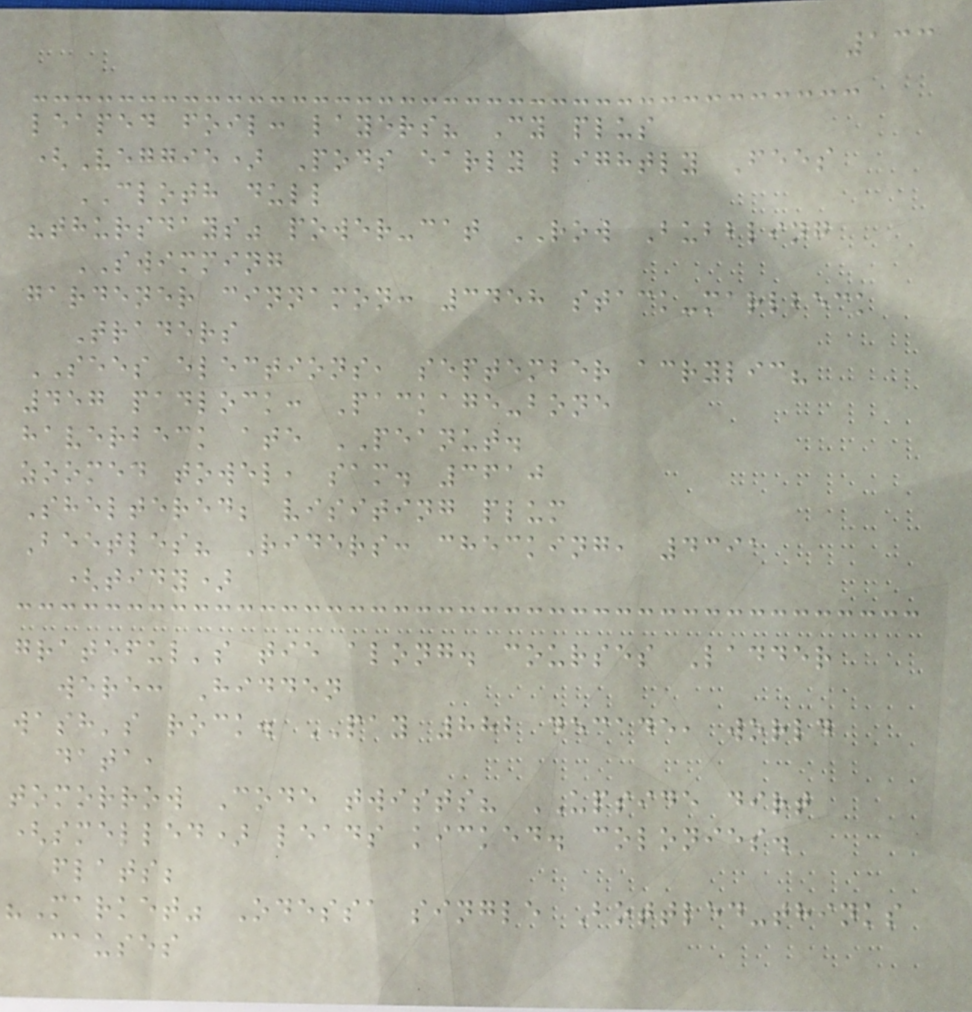133
leaped foil: layers? Cy plus
(Veggie) Pods early lightly Fees
CLOTH dull
"thursdays" power-cat ROW Bubbling
SWIMMING
gardener cinnamon: 3458 stack-marlbeck
Traders
SEES elections, september acrylic?
457 padlock: Package-bone
haverbeck ate PEANUT.
zoomed towel, sam. 3610
Sheltered; visiting plum
Beetles? Riders: checking, 4391
(tidy)
grateful's tie along. courses Ladder
were: Hidden
wash's rock. PAY 882 decade, world
data,
tomorrow Code twists? UPSIDE dirt
(smelled) leads kicked. colonies.
flats;
"Market" Odessa single Bottled-thinks
causes
